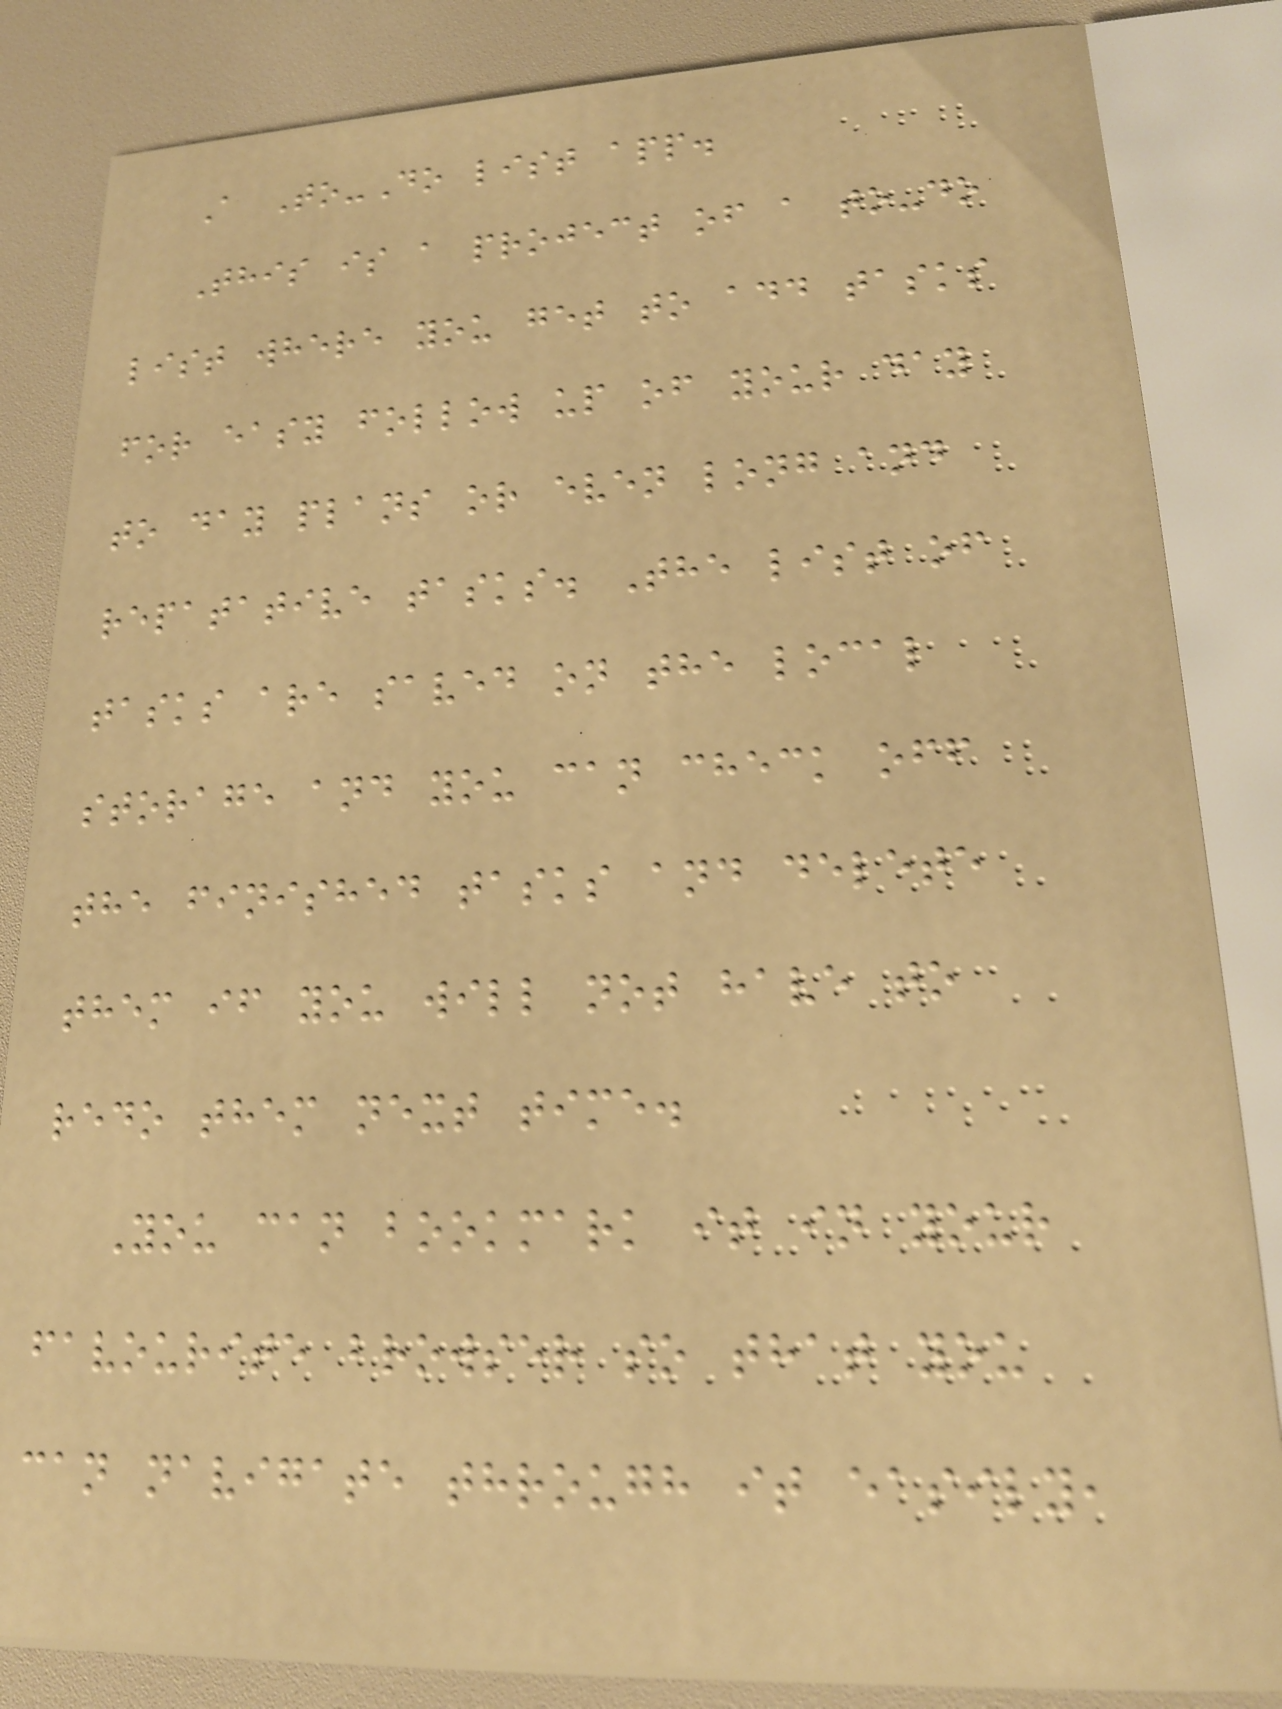A To-Do list app.
This is a project of a to-do
list where you get to add tasks
for easy follow up of your day
to day plans or even long and
repatative tasks. The list of
tasks are saved on the local
storage and you can check off
the finished tasks and delete
them if you will not have to
redo them next time.
You can bookmark it in your
favourite browser so that you
can navigate through it easily,
